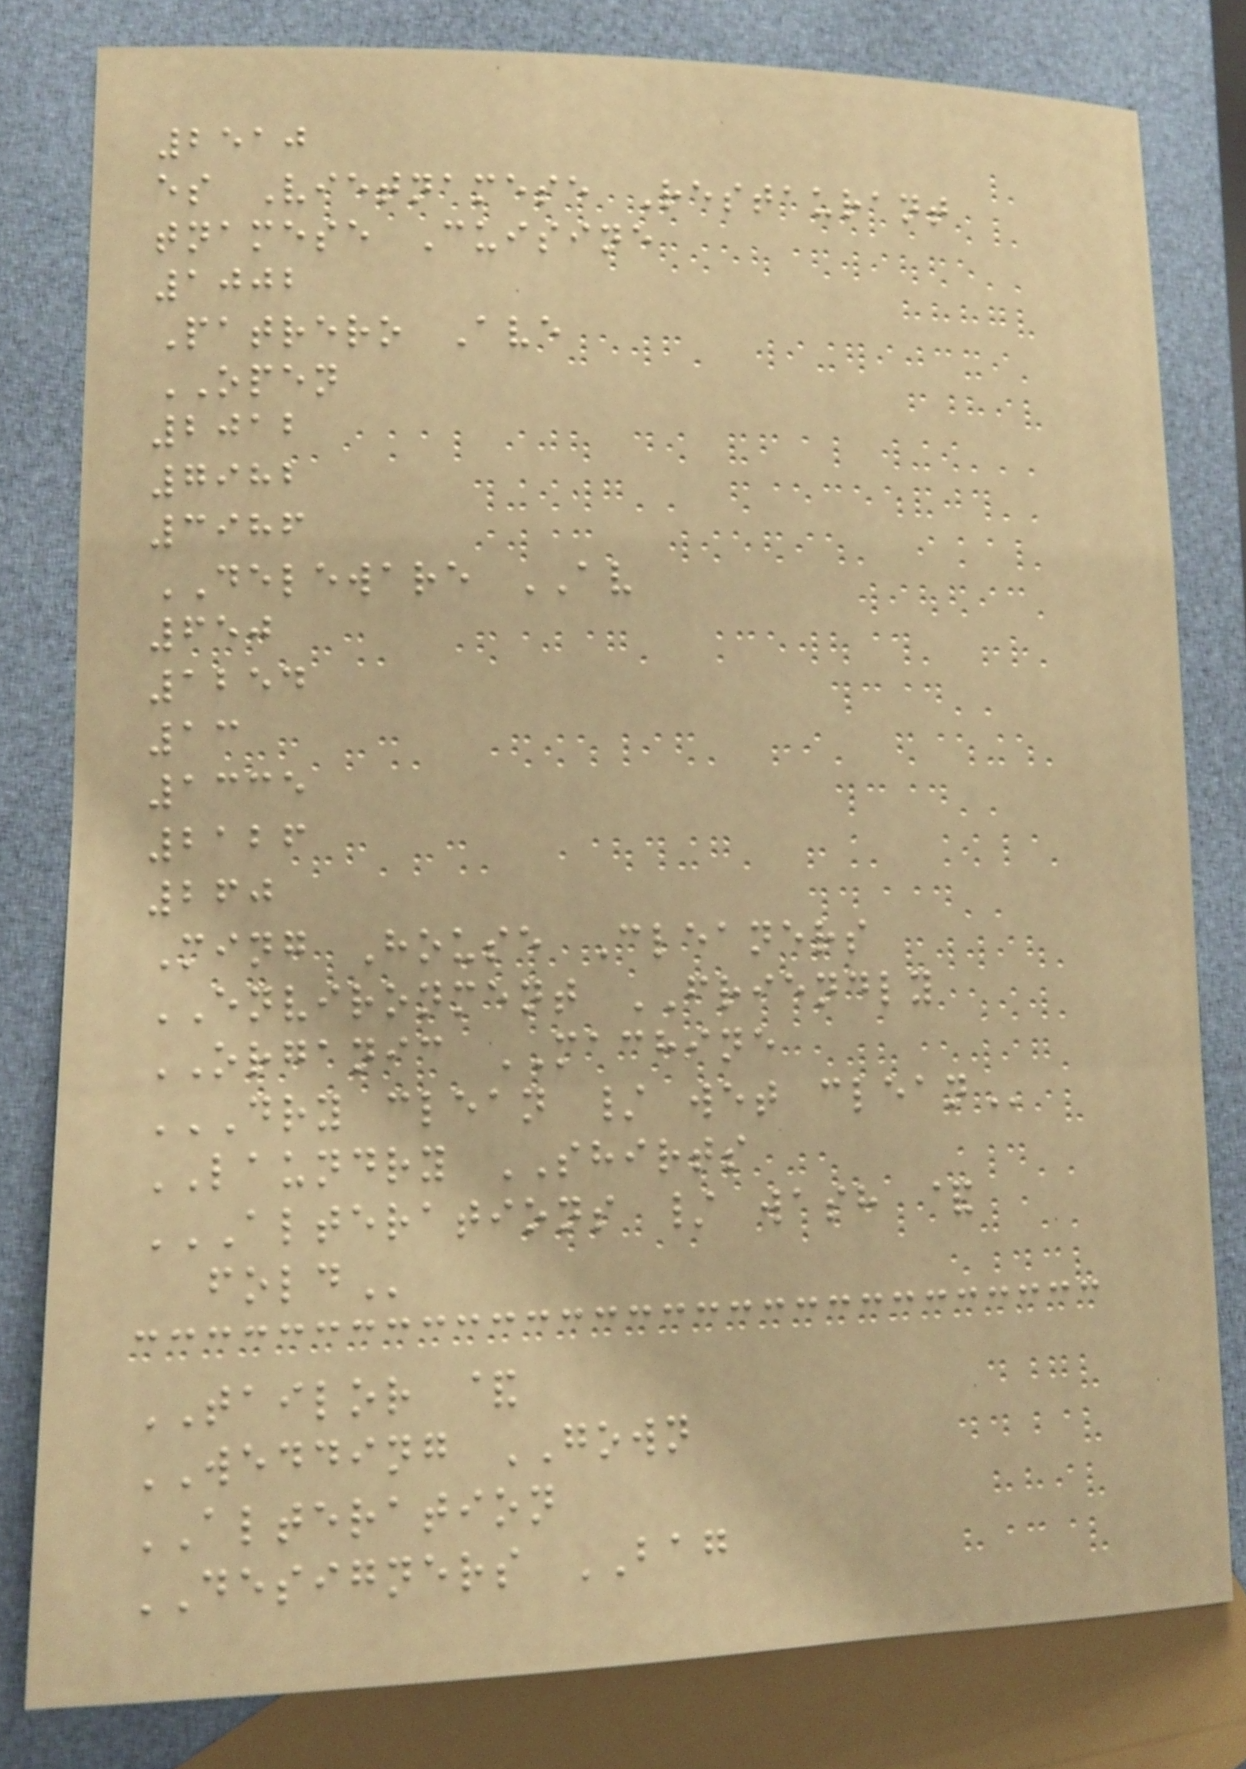2510
es Vietnamese Restaurant
tnamese Cuisine
1002
Patrero Ave
OPEN
2012
7982
3986
DELEWARE AV
650
1254
13
1335
2126
260
Ming House Cleaners
ENVIRONMENT FRIENDLY
ORGANIC MACHINE
DRY CLEAN / WET CLEAN
LAUNDRY SHIRTS
ALTERATIONS / WASH &
FOLD
TAILOR &
WEDDING GOWN
ALTERATION
DESIGNERS BAG
